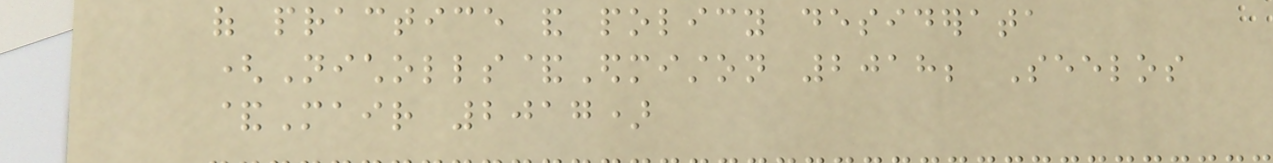of practice and policy desiderata
(Nicholls&Edmiston 2018; Seelos
&Mair 2017)
